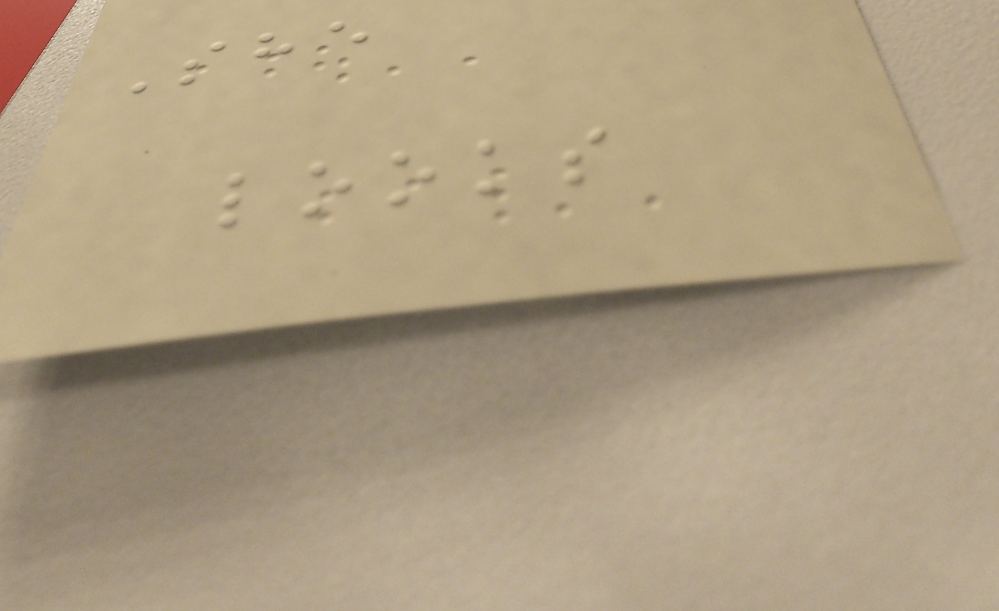She
looks
